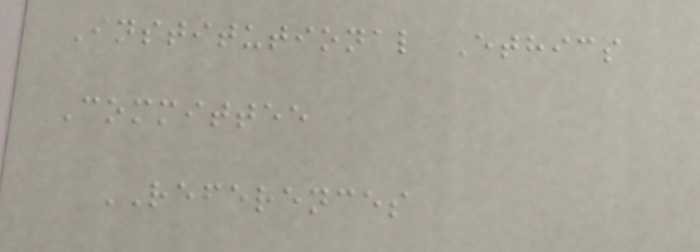Institutional Ethics
Committee
REFERENCES
